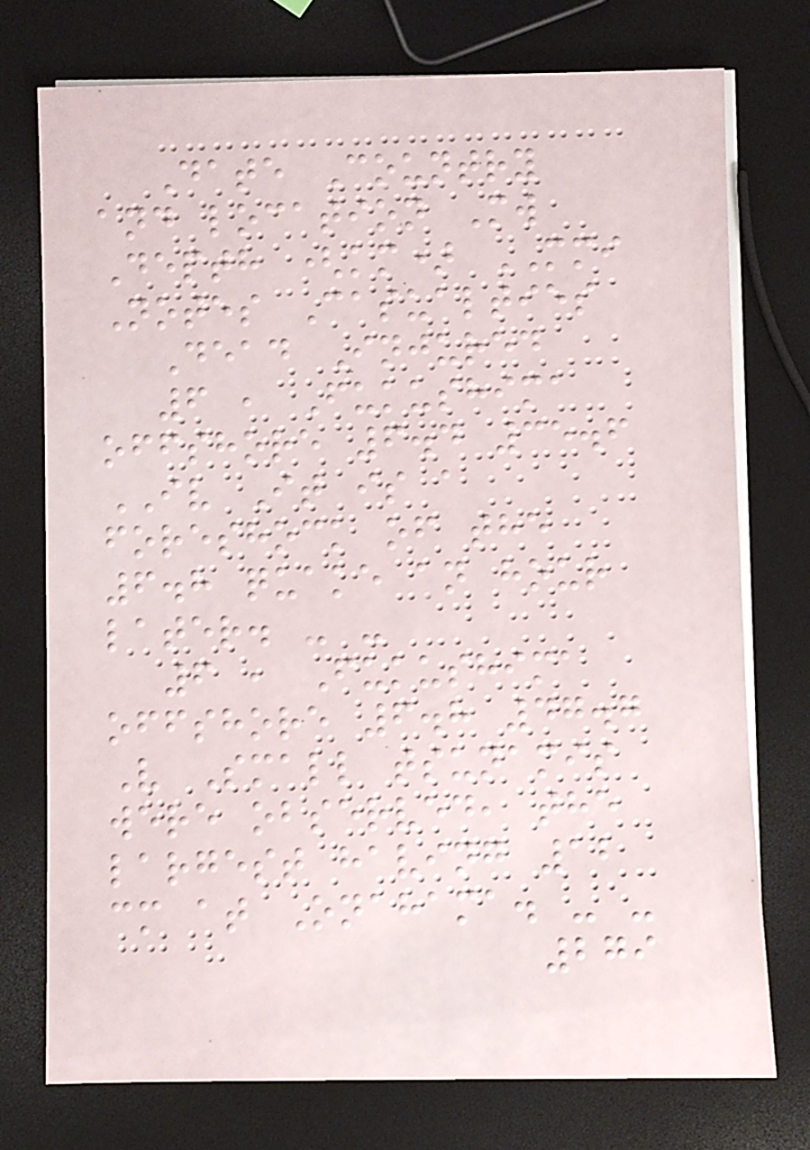Date Country
and location Mw
Depth (km) MMI
Notes Casualties
Dead Injured
6 , Fukushima
offshore 6.4 35.6
IV It is a
foreshock of the
6.8 quake an hour
later. - -
6 , Fukushima
offshore 6.8 47.7
V Small tsunamis
were observed, the
largest having 12
cm at Onahama. - -
279
